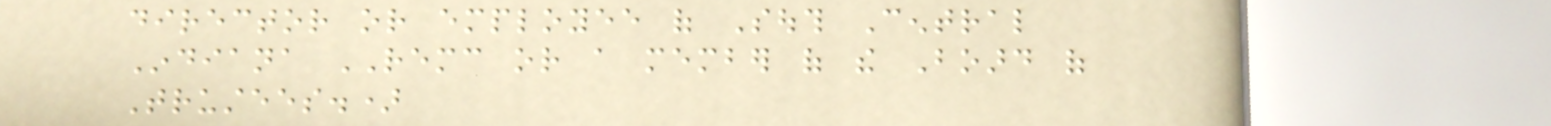director or employee of South Central
Indiana REMC or a member of the Board of
Trustees.)
